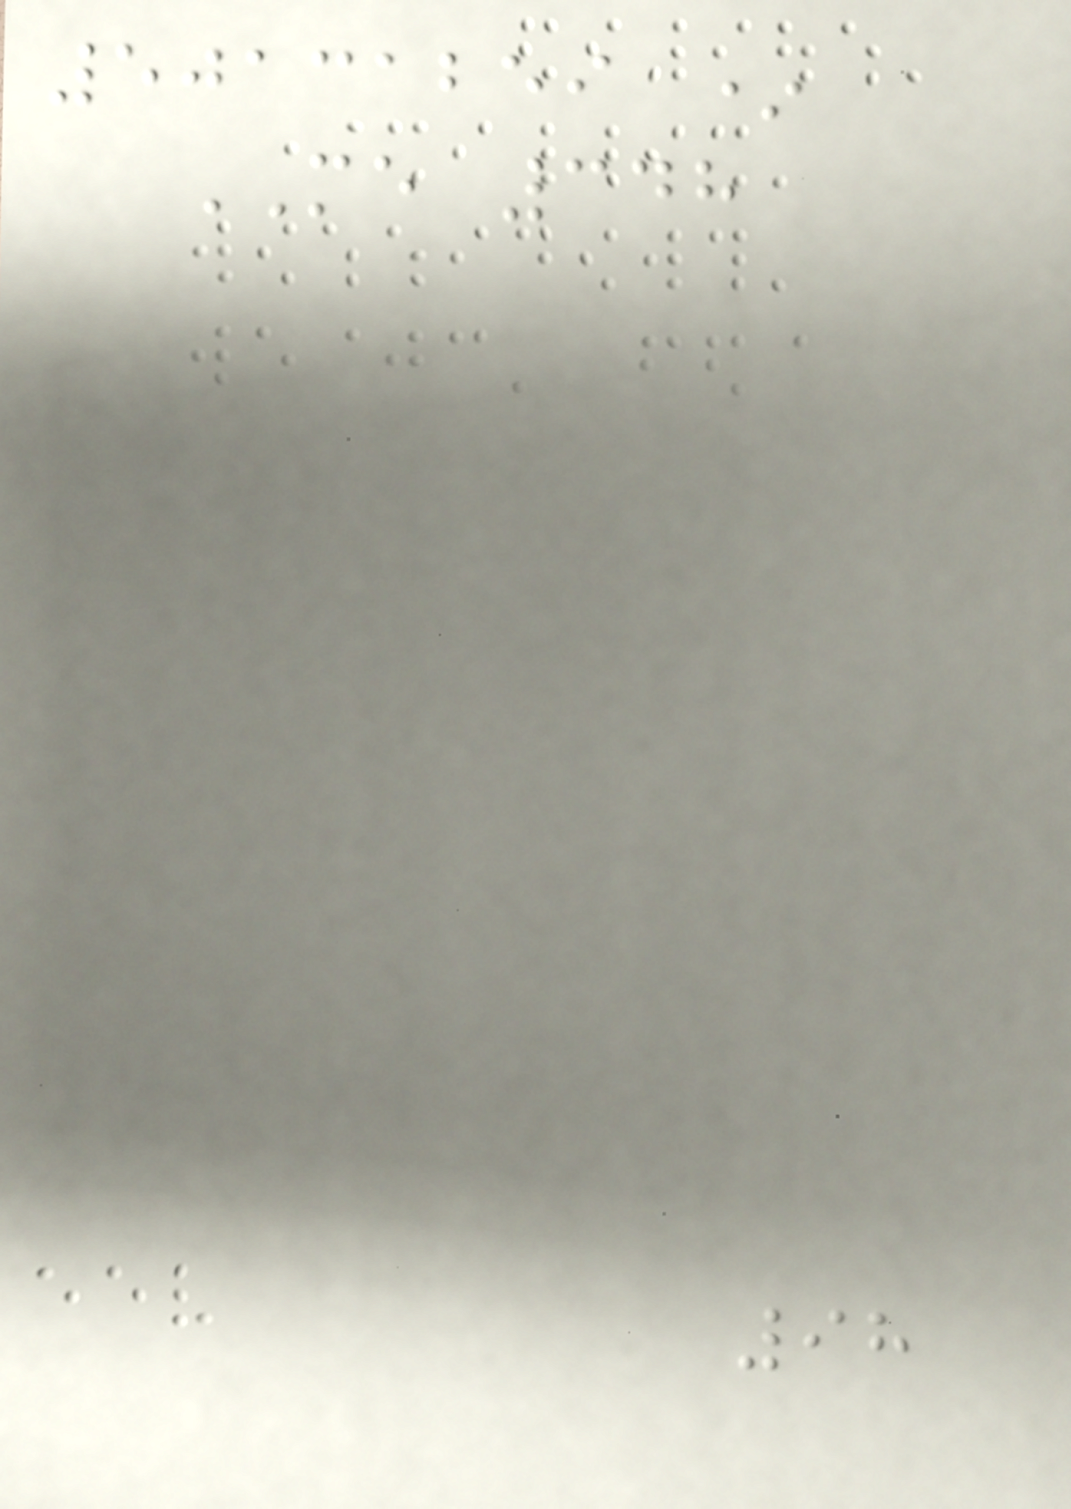50131259 *
ME 348
98
